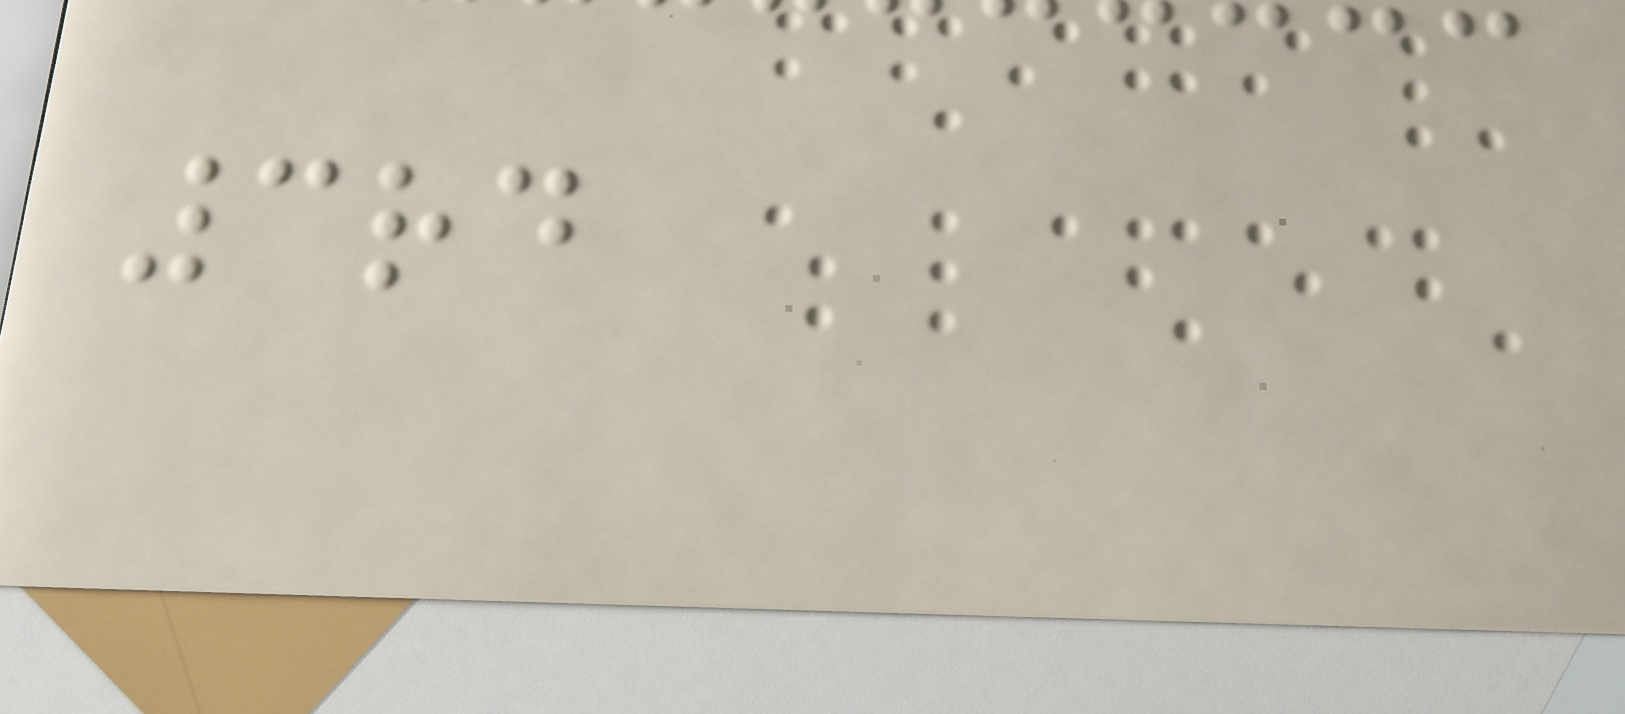3rd
